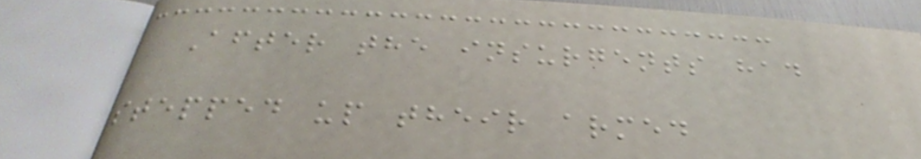After the insurgents had
stepped up their armed
